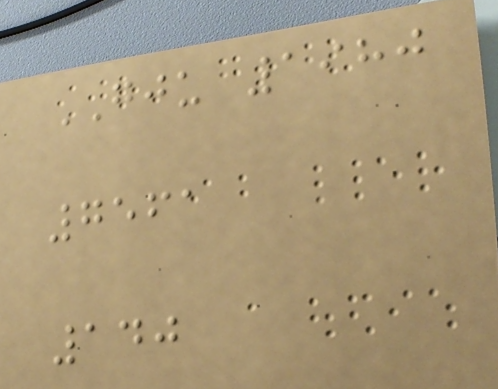GJU 1980
7561
140
